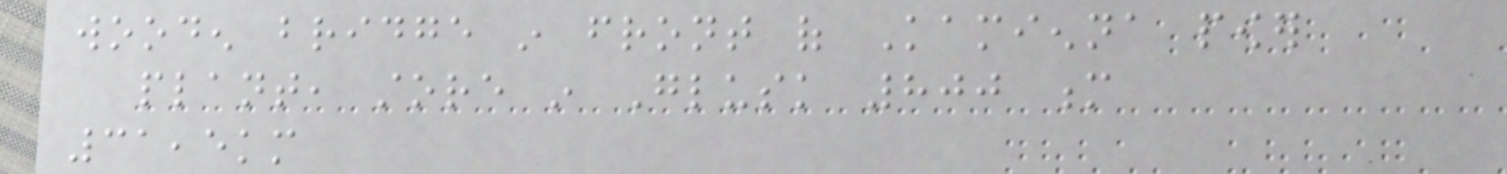wooden bridge in front of Kamienna power
plant, store in Glusk 800 m
31,5km
